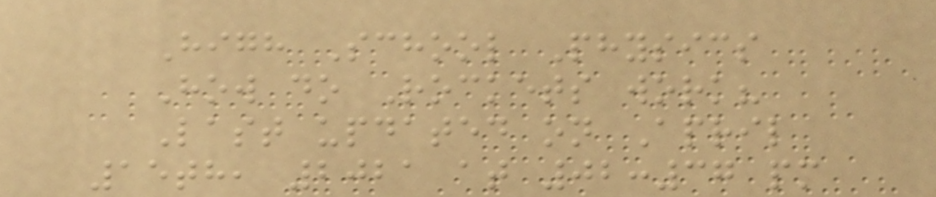High School Physics
How do Rockets work?
Last updated on April
15th, 2021 at 02:37 pm
